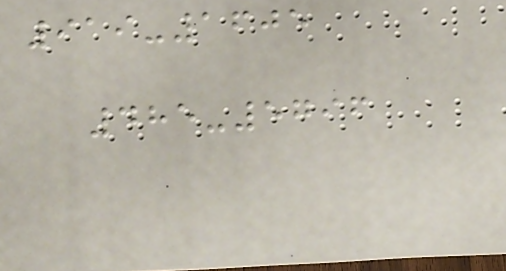919-1605
485-5796
